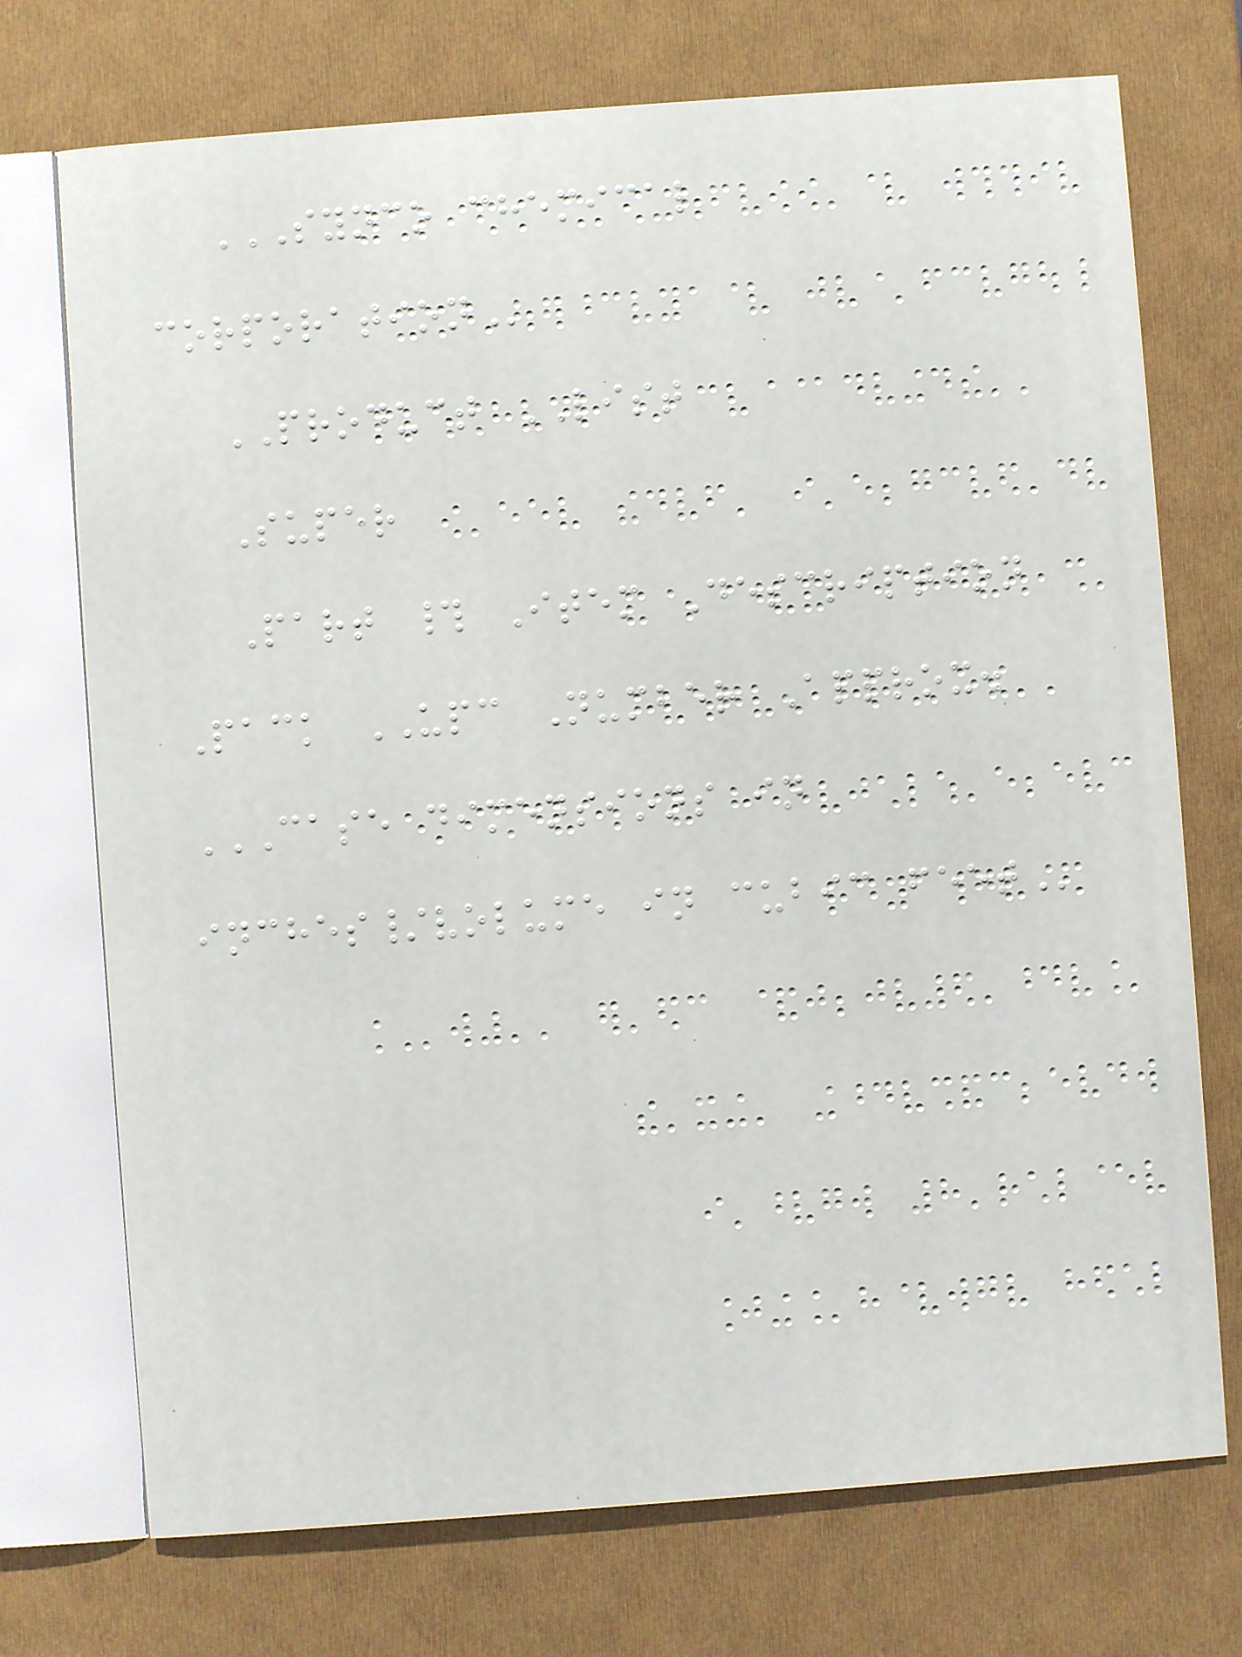SYNCO CHEMICAL
CORPORATION
PRODUCT LIST
Super
Part # Item Description
Pack UPC Number Approx.
CASE DIMENSIONS IN
INCHES/VOLUME IN CUBIC FEET
